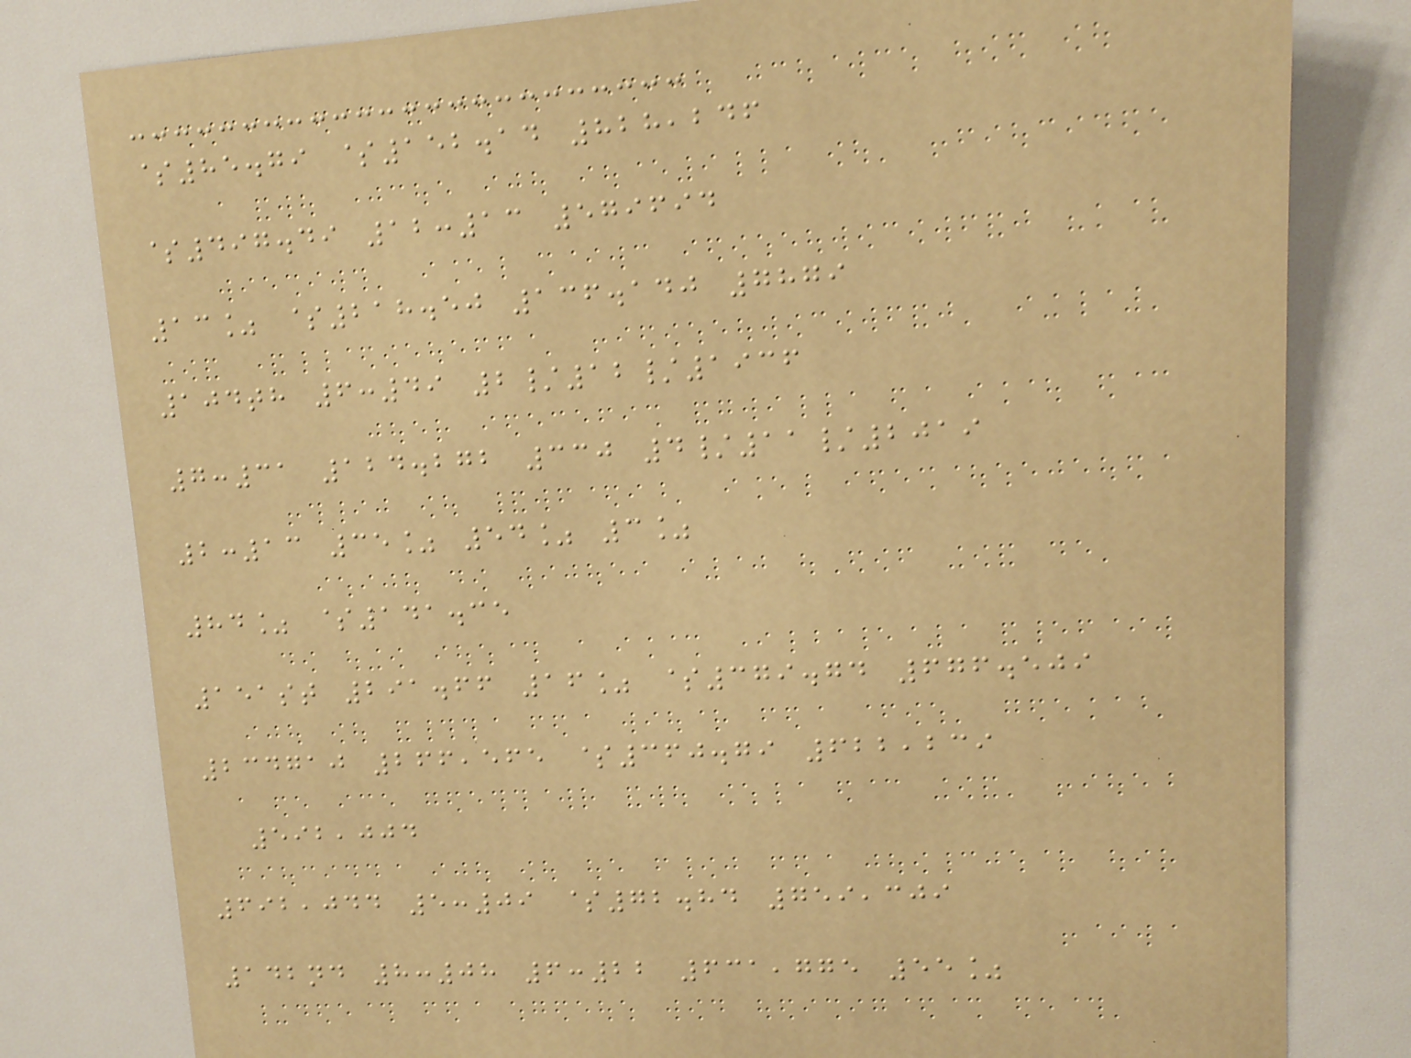$85.79 $152.14 828,246
$497.49 12:13 579694
13% $218.50 136.140 7879
104th 6:49 2/12/1936
7:31 124.272 330 4/11/2019
2:13 35% 54% 3%
84% $141.35
151st 291.66 16% $379.74 676.509
234710 266,565 $360.79 622,239
592,004
692,044 5:09 $72.84 759,309
142nd 8:08 6:22 631,775 55%
